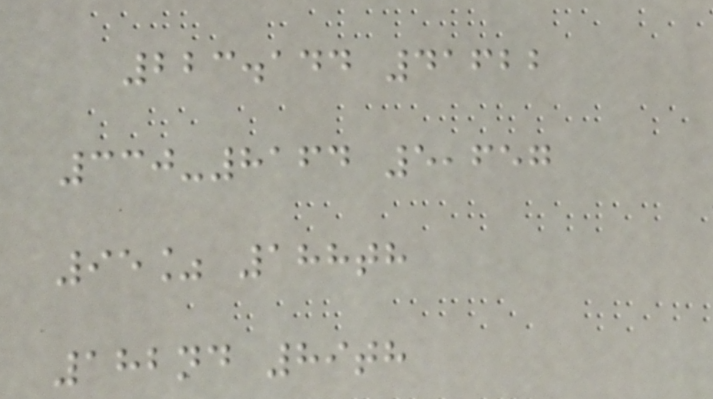223.144 41622
330-8164 5,657
95% 188th
182nd 89th
